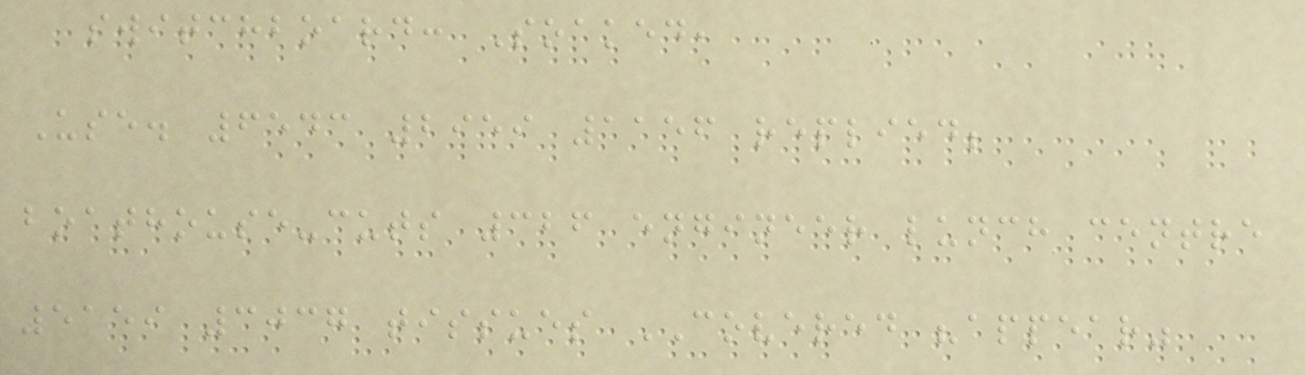switchboard: Soaked,
Use. 6543 2959 1156 replied;
boathouse-cuts 326 engineer lunch centre
5159 3037 tissues COVERED "appear"
